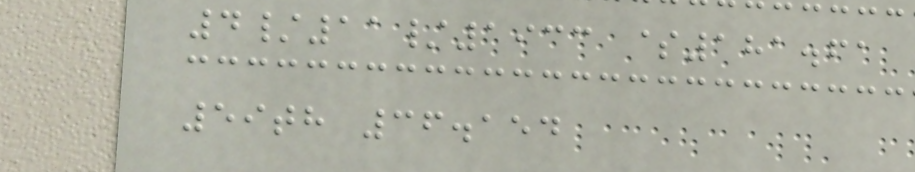4/11/1933 $181.61
59th 36.154
